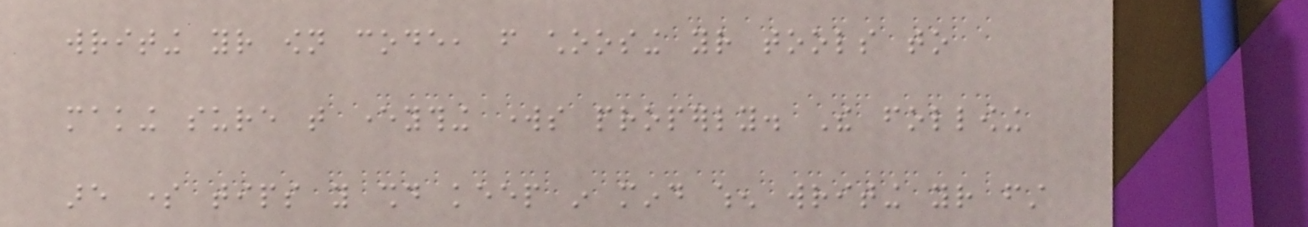writing your own code, from choosing your tools to
making sure that everything works properly. The following
are some tips you should keep in mind when writing your first
